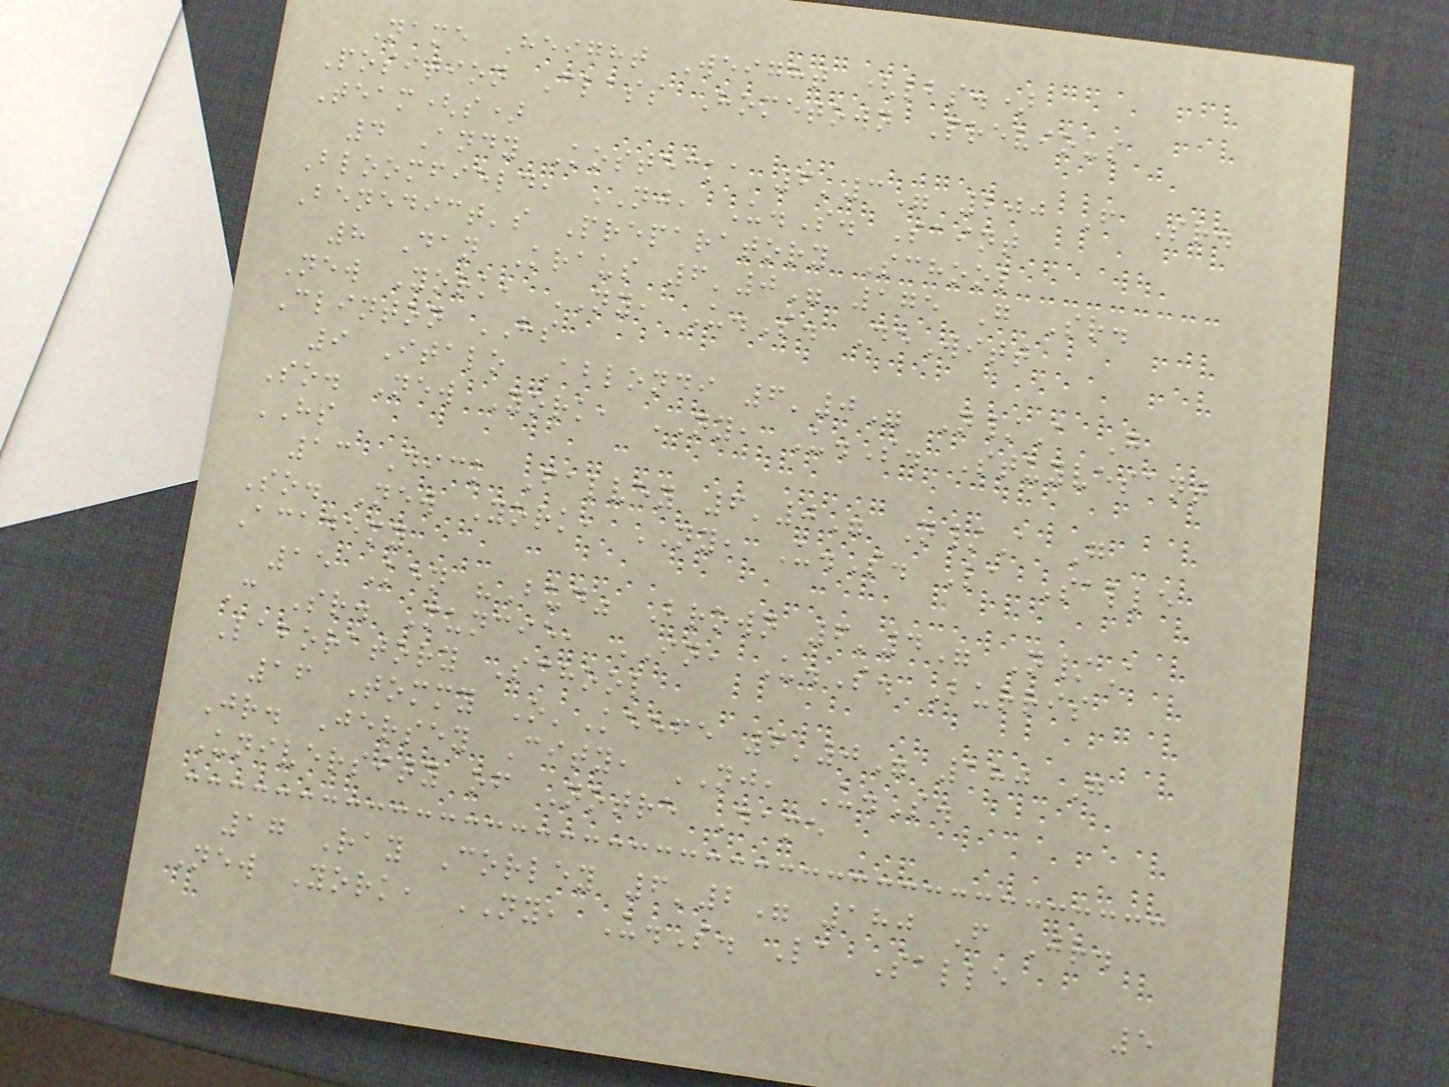Name Height Weight (lbs.)
Position Class Hometown Previous
Team(s)
4 Andy Kostecka 6'3" 200 F Sr.
Bloomfield, NJ, U.S. Saint
Benedict's Preparatory School
8 Dan Kraus 6'0" 175 G Sr.
New York, NY, U.S. DeWitt
Clinton HS
9 Italo Ablondi 6'0" N/A G
So. New York, NY, U.S. Stuyvesant
HS
13 Dick Falvey 6'0" N/A G
So. New York, NY, U.S. La Salle
Academy
15 Ken "Bud" Brown 6'4" N/A
C Sr. Muncie, IN, U.S. Burris
Laboratory School
16 Tommy O'Keefe 6'0" 180 G
Jr. Jersey City, NJ, U.S.
University of Notre Dame
17 Ray Corley 6'2" 180 F Jr.
New York, NY, U.S. La Salle
5
